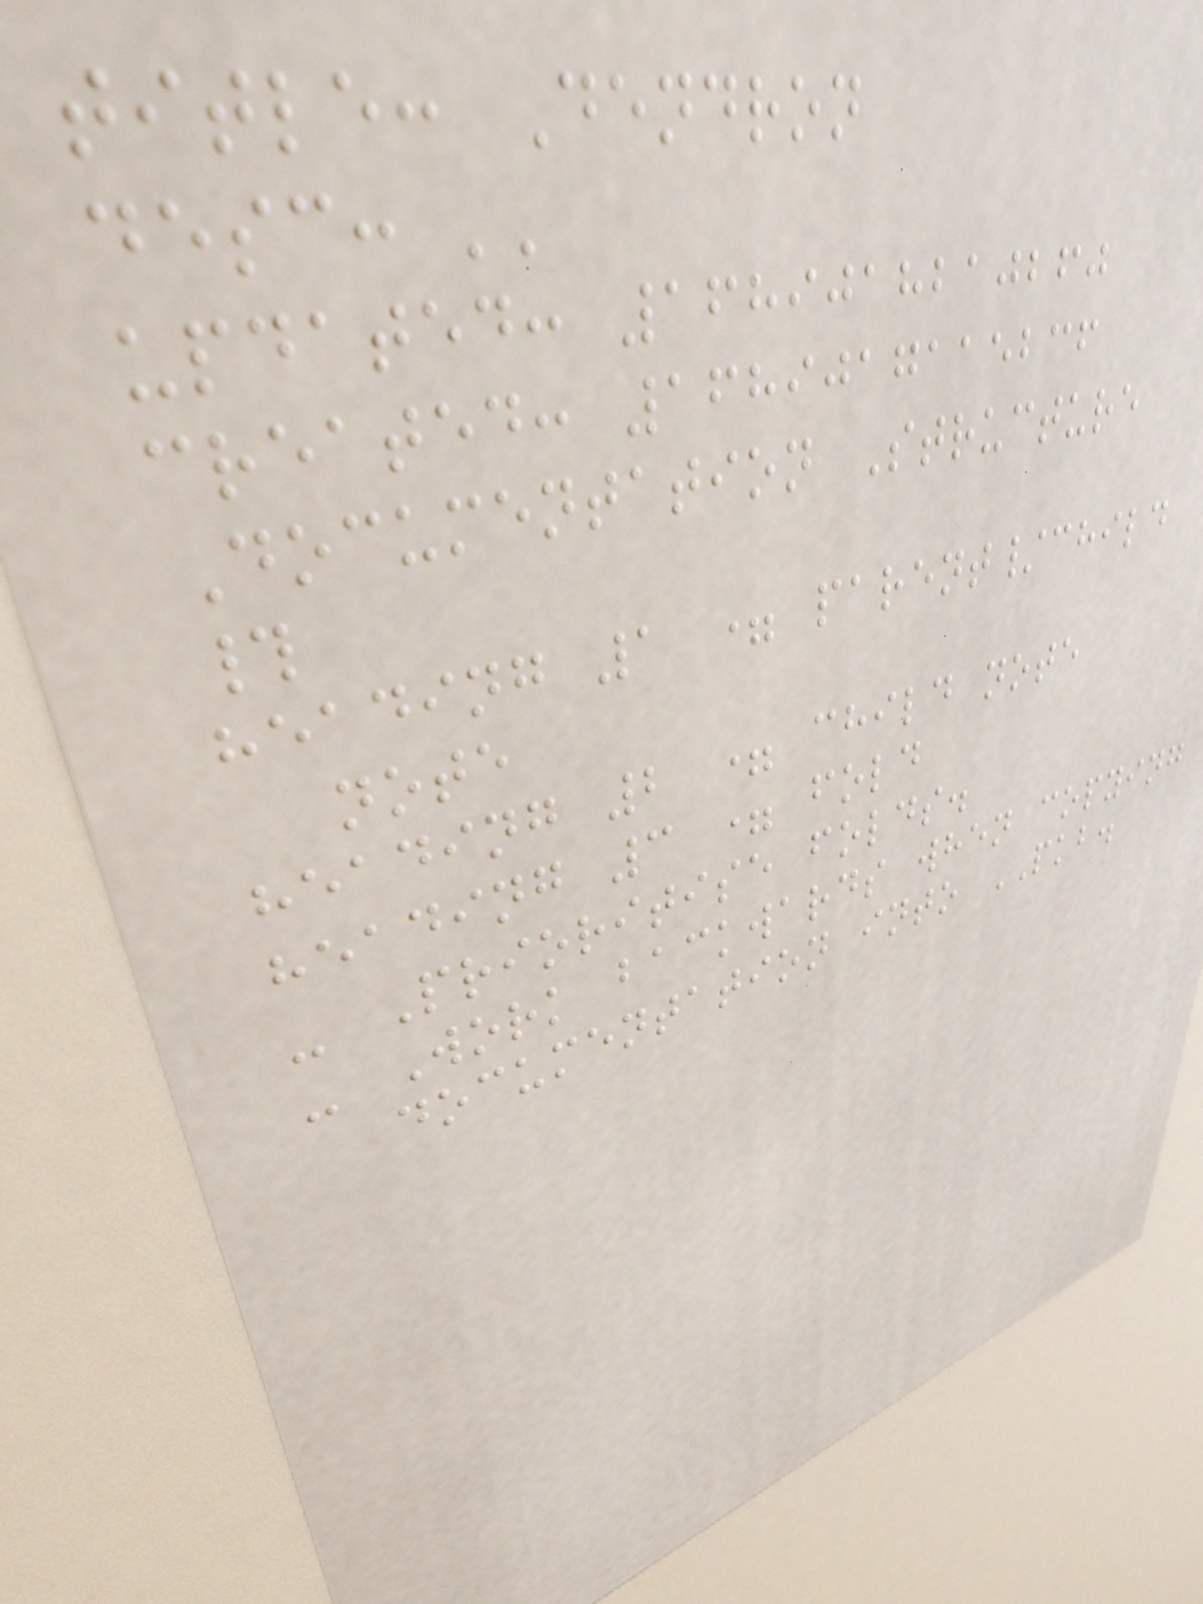title: Dendron
desc: ''
updated: 1689018210260
created: 1689017115236
Documentation Structure
#
heading 1 = parent/child
note
heading 2 = child note
heading 3 = fold
- Prioritise folds.
- Work backwards when copying
documentation into PKB.
